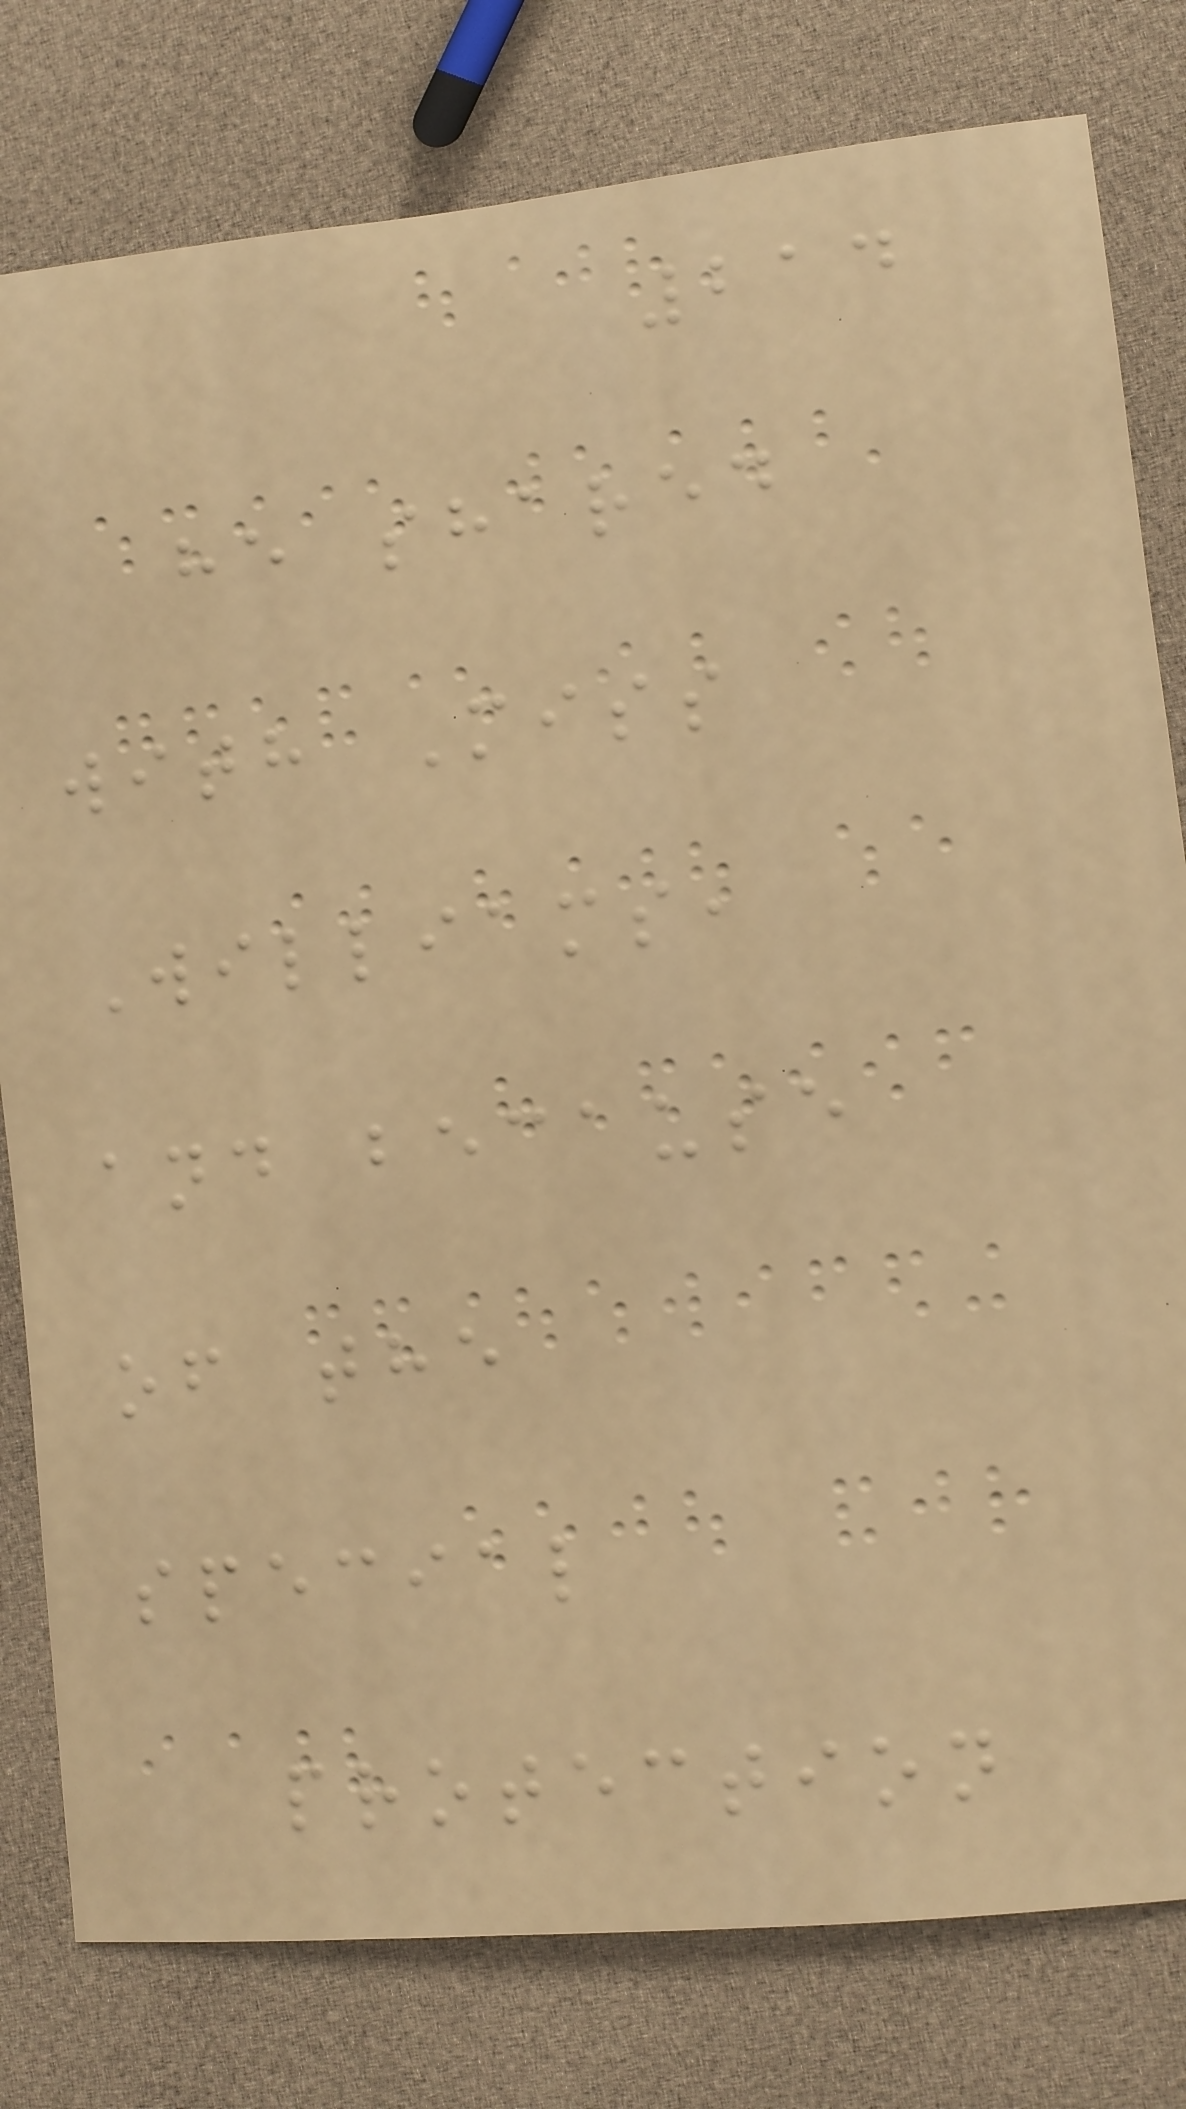214
he shared
with Miss
Williams,
and because
of the
special
protection
